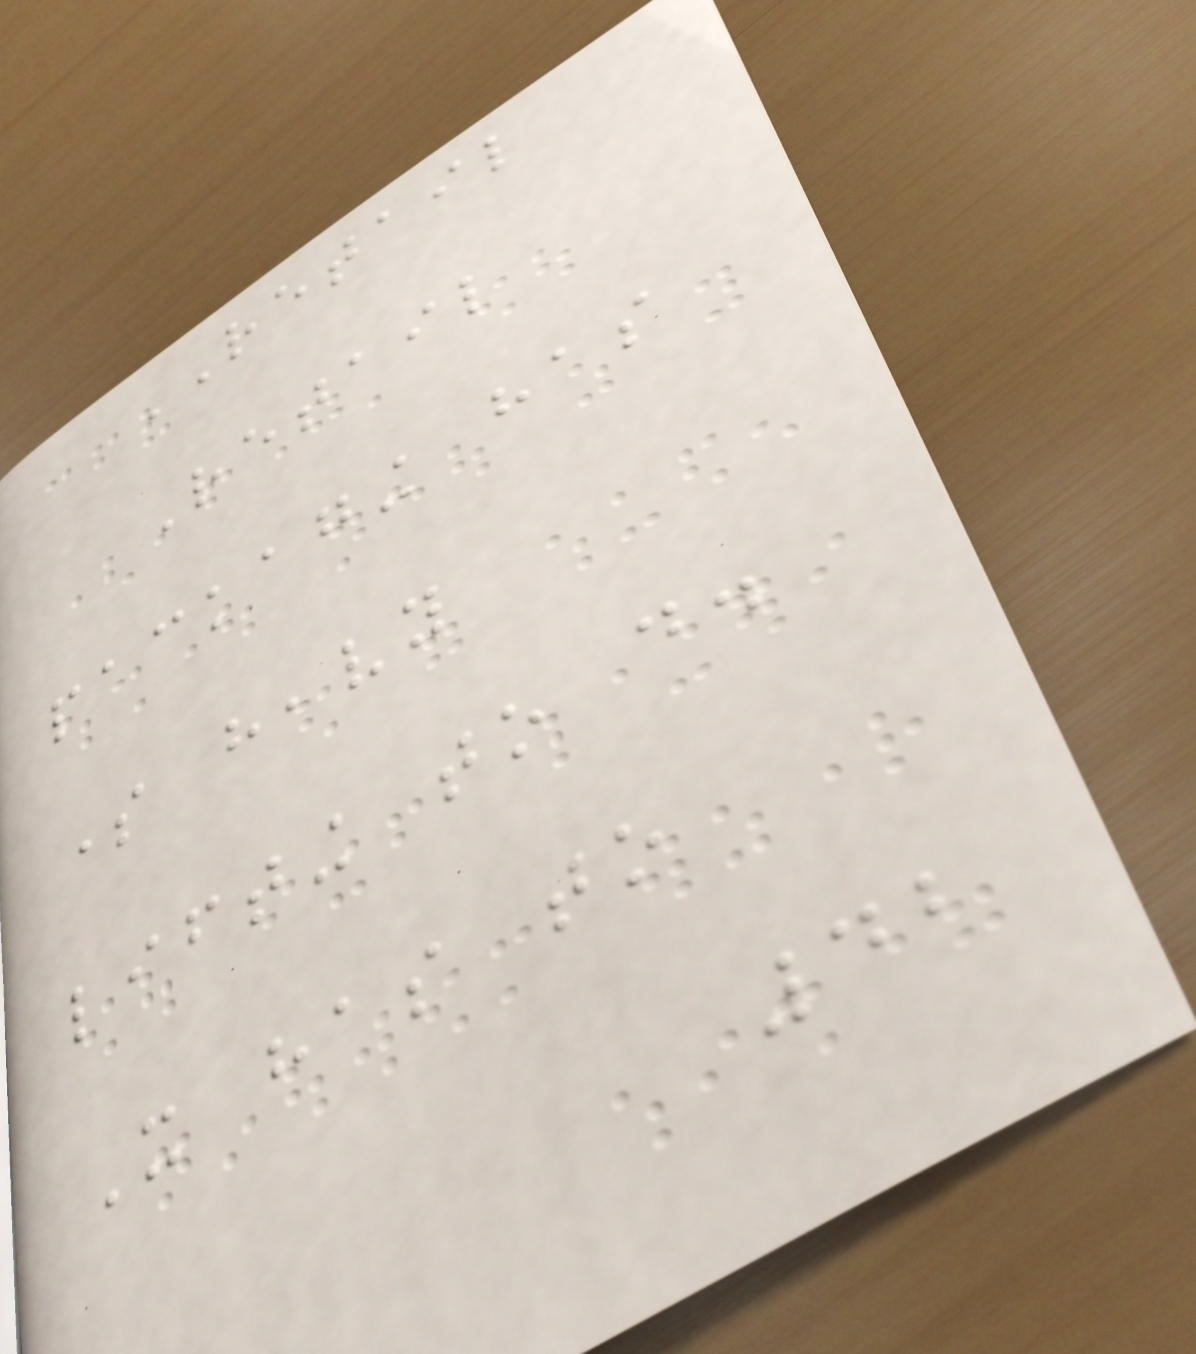RETAIL
Retail
packaging has
some heavy
lifting to do.
It has to
42
